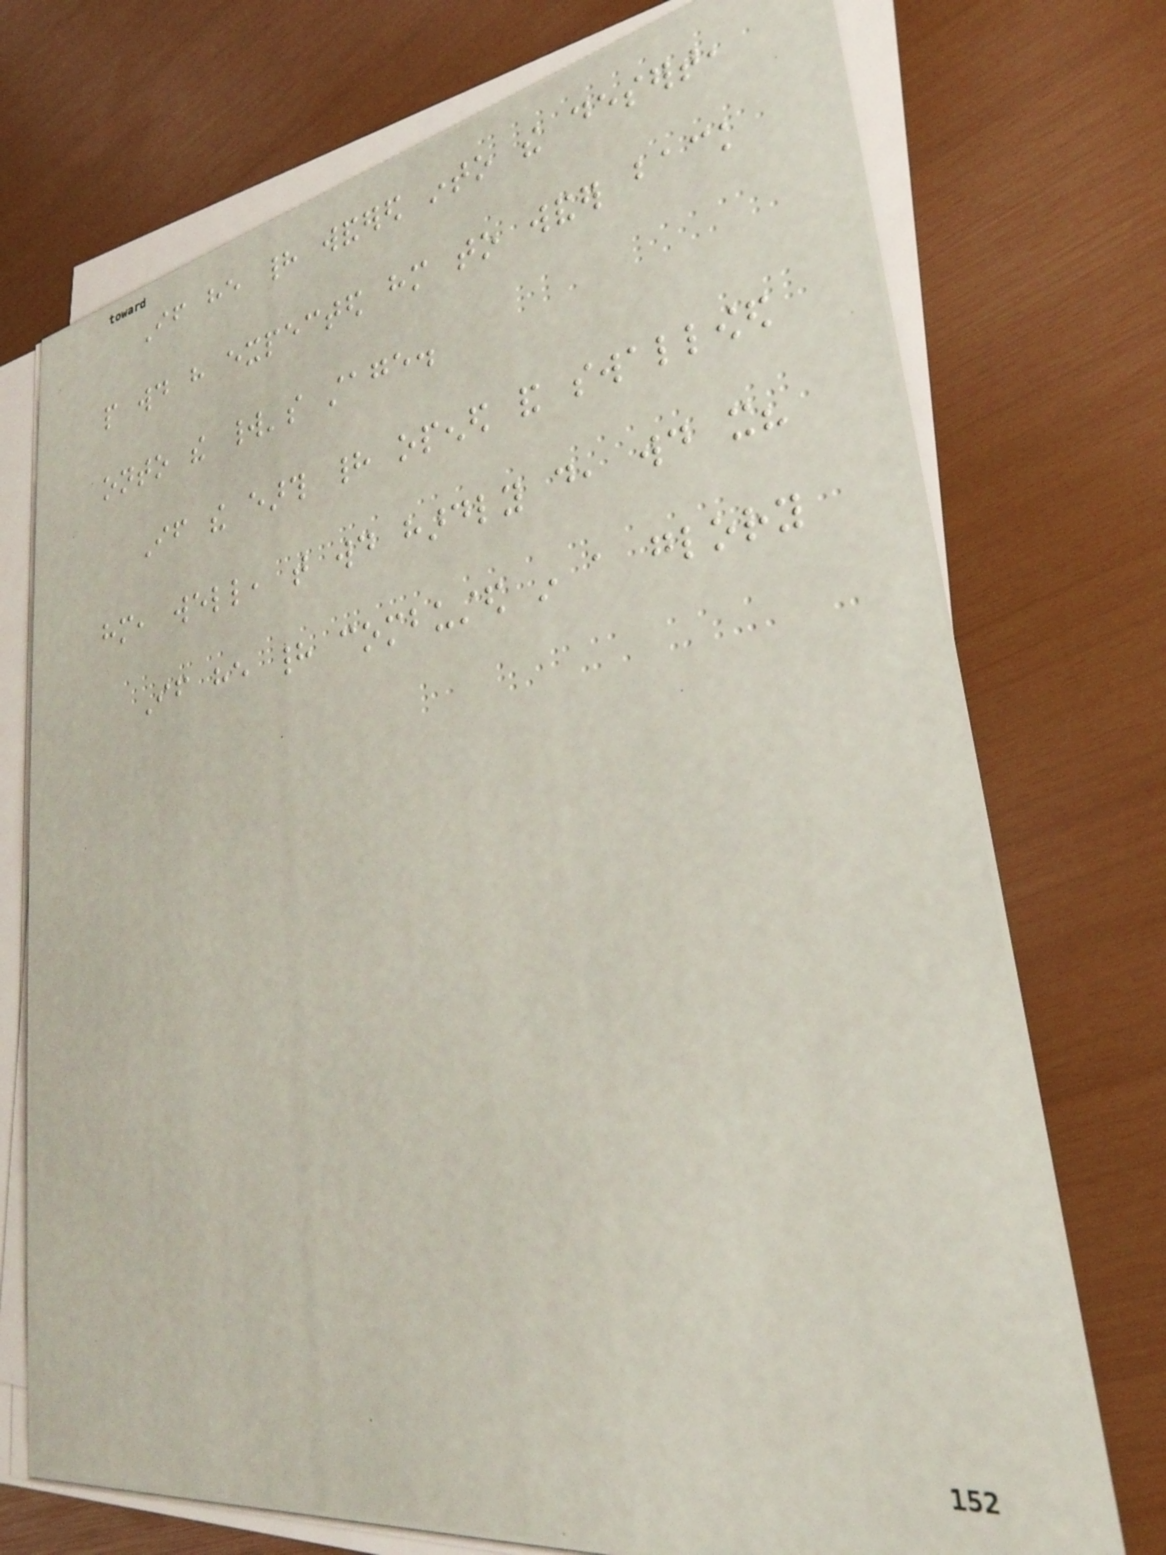If he had wandered into the desert,
people would have expected him to wander back
onto the world's stage.
If the earth had opened and swallowed
him, well, that would hardly do, would it?
If he had combusted in a glory
